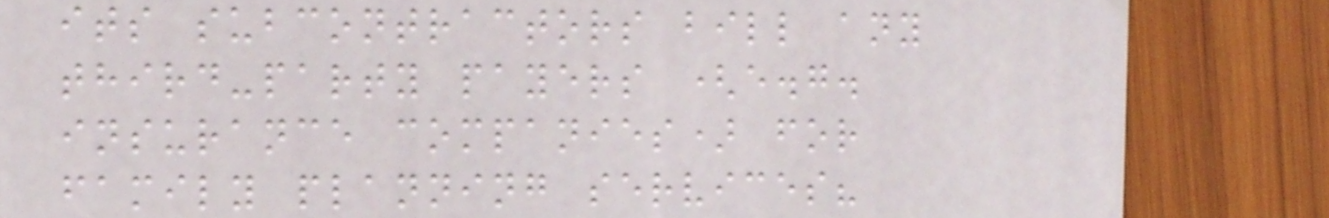its subcontractors bill any
third-party payers (e.g.
insurance companies) for
family planning services?
